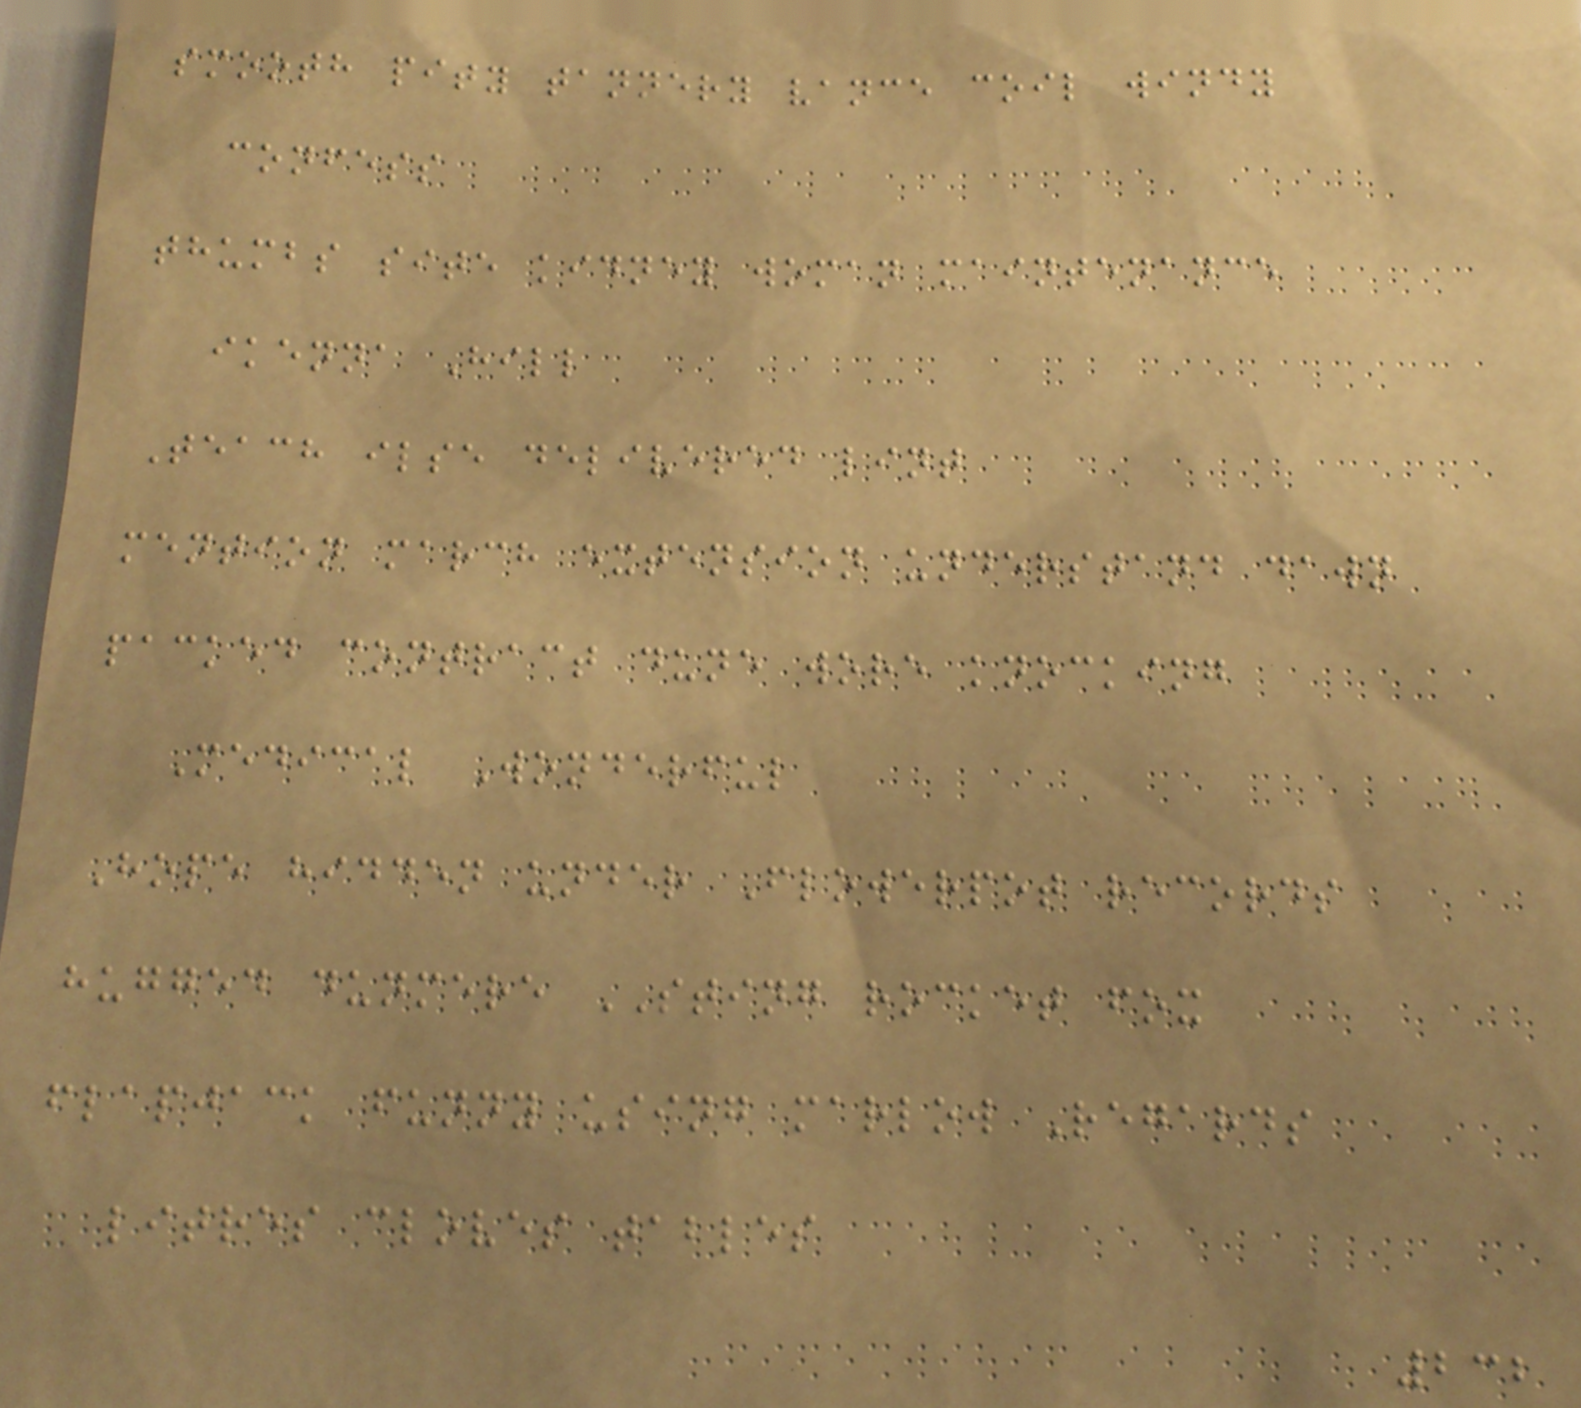smooth pity tannery vance coil windy
confess
thumbs site kidney woman maintenance
ikenna Hill
Teach ilse delivered lint
mention march extension understand dawn
packed contract dune wore knocking
Medical Wonderful
Hope hidden under Flowerpot records
hugged dunmere STING rocket fox
flapjack funny using marlow Regards
litres cloves tables
232
